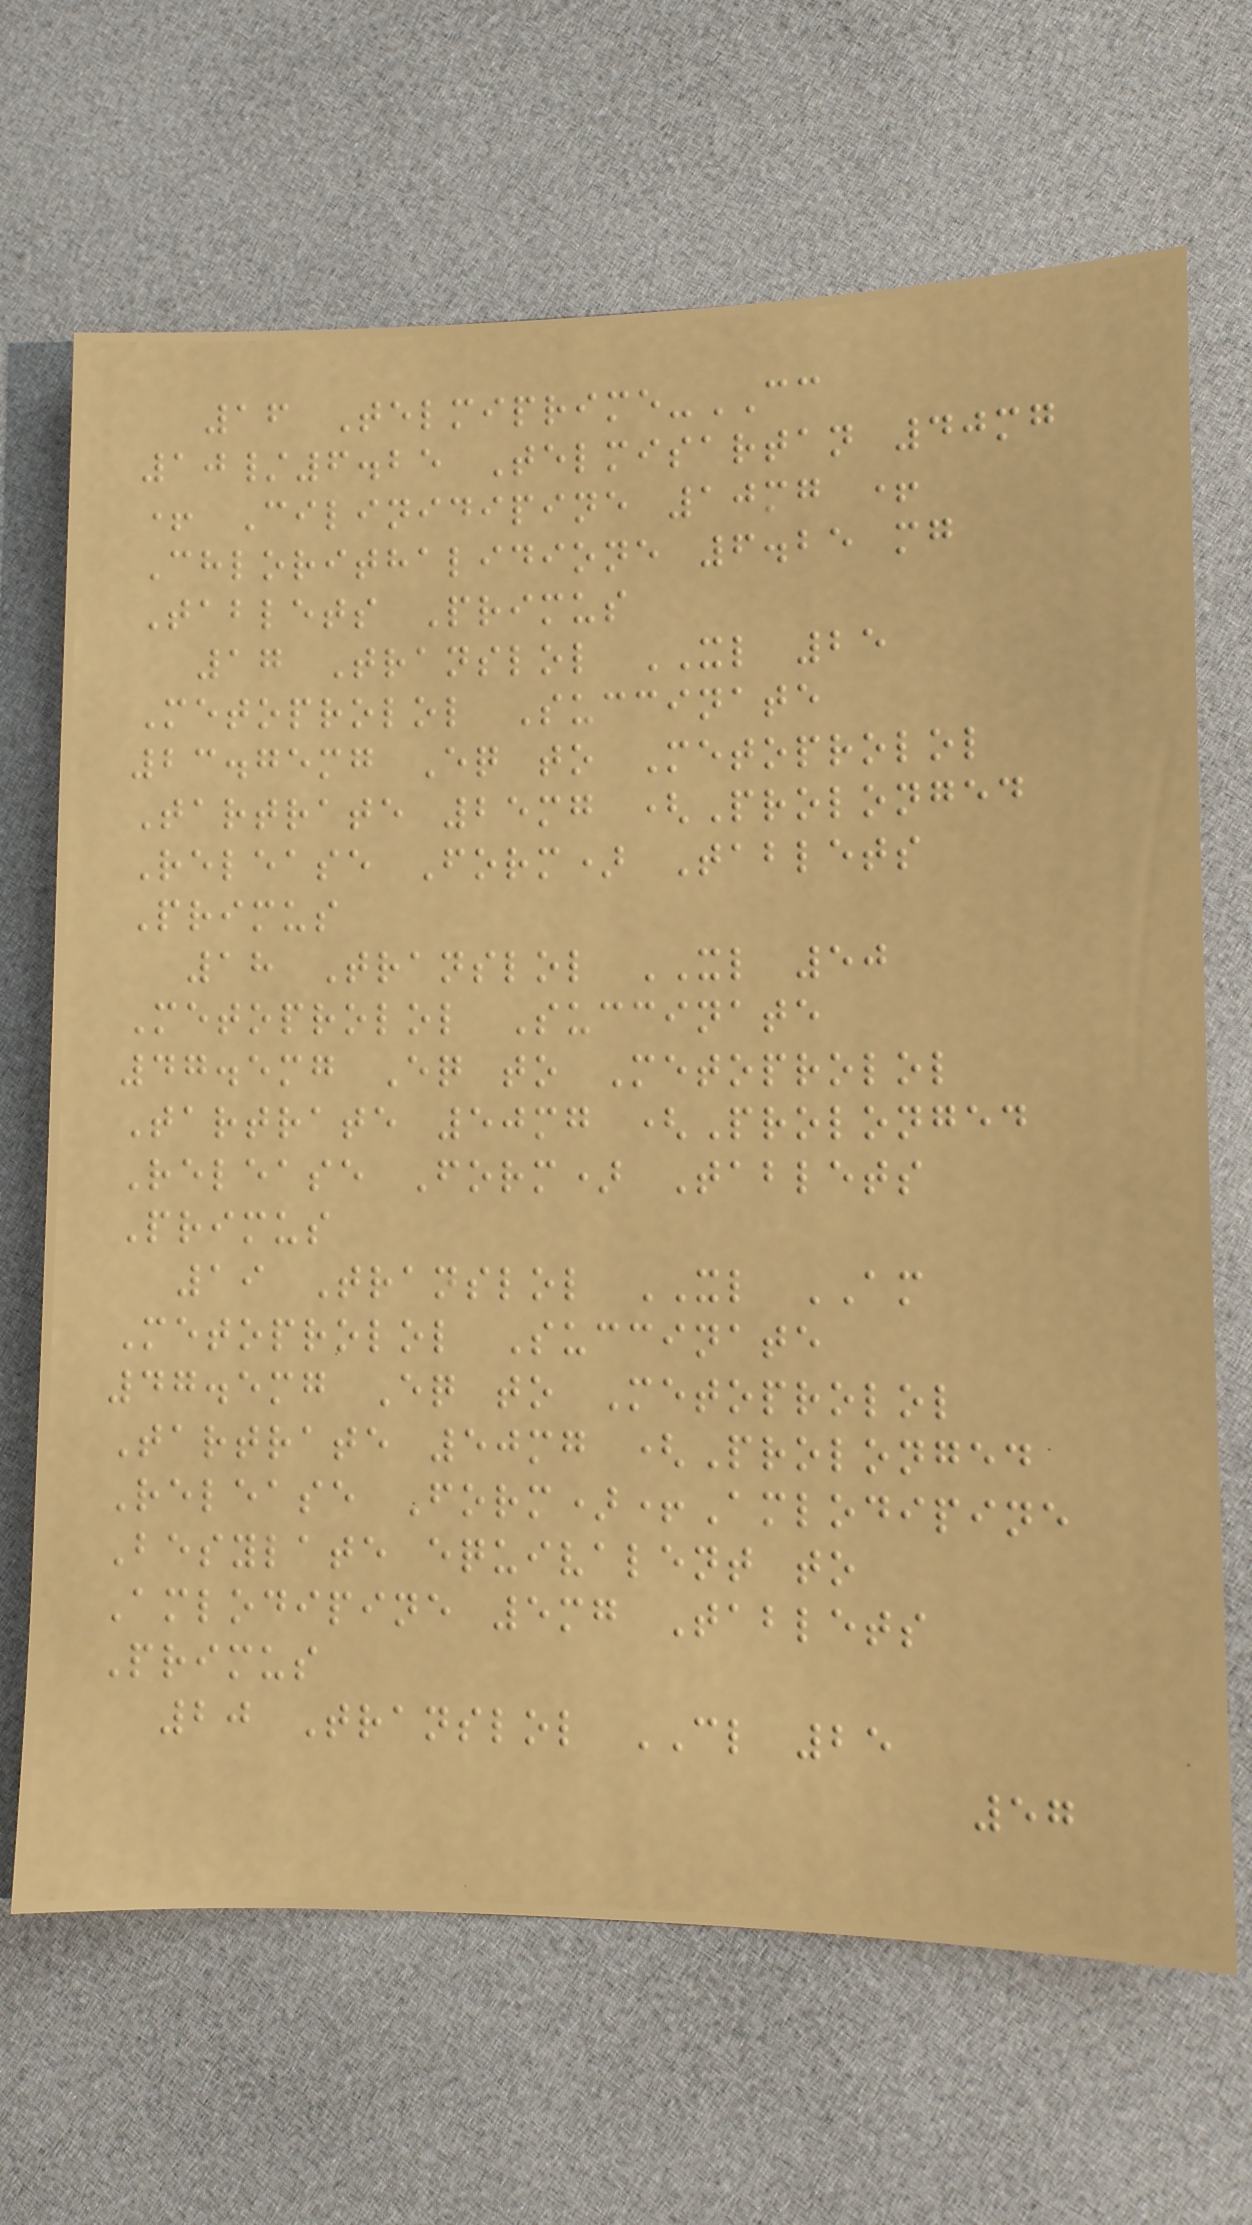16 Telmiprime-CC
10/6.25 Telmisartan 40mg
+ Cilinidipine 10mg +
Chlorithalidione 6.25 mg
Tablets Primus
17 Translol XL 25
Metoprolol Succinate
23.75mg Eq to Metoprolol
Tartrate 25mg (Prolonged
Release Form) Tablets
Primus
18 Translol XL 50
Metoprolol Succinate
47.5mg Eq to Metoprolol
Tartrate 50mg (Prolonged
Release Form) Tablets
Primus
19 Translol XL AM
Metoprolol Succinate
47.5mg Eq to Metoprolol
Tartrate 50mg (Prolonged
Release Form)+Amlodipine
Besylate equivalent to
Amlodipine 5mg Tablets
Primus
20 Translol CL 25
57
